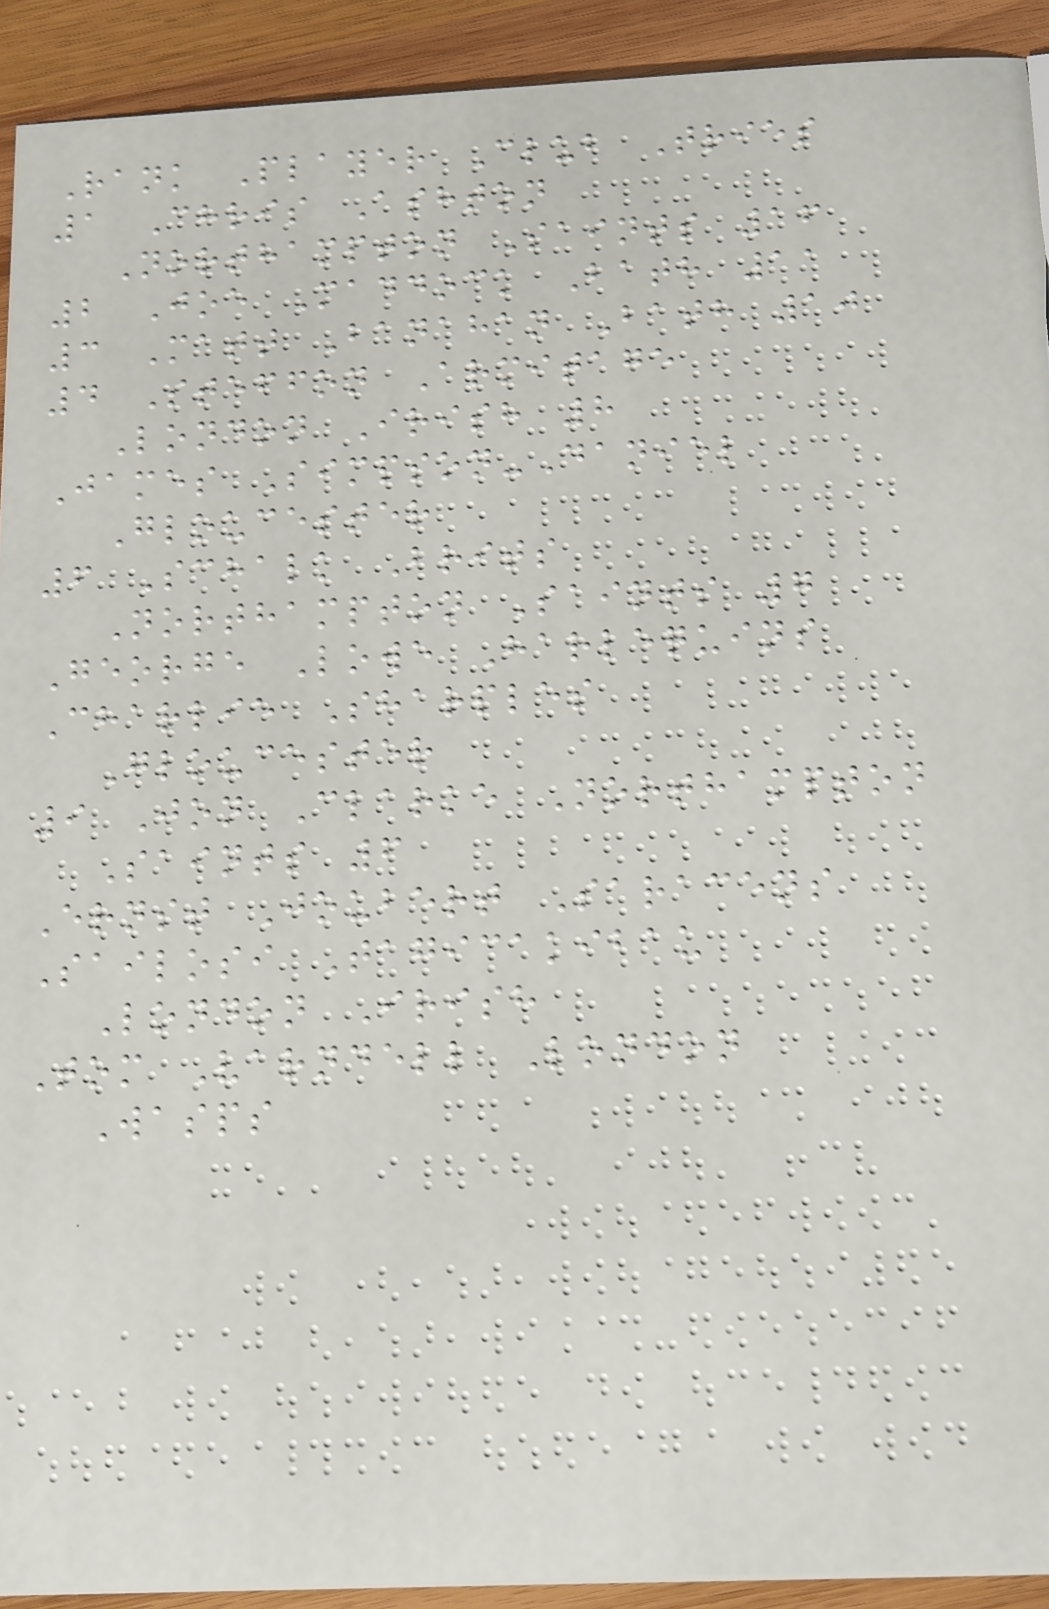Rank Player Club Tries
1 Chris Ashton
Northampton Saints 16
2 Joe Maddock Bath 11
3 Matt Banahan Bath 10
4 Steffon Armitage
London Irish 8
James Simpson-Daniel
Gloucester
6 Schalk Brits
Northampton Saints 7
George Lowe Harlequins
Charlie Sharples
Gloucester
9 Jon Clarke Northampton
Saints 6
Ernst Joubert Saracens
Sailosi Tagicakibau
London Irish
Tom Varndell London
Wasps
